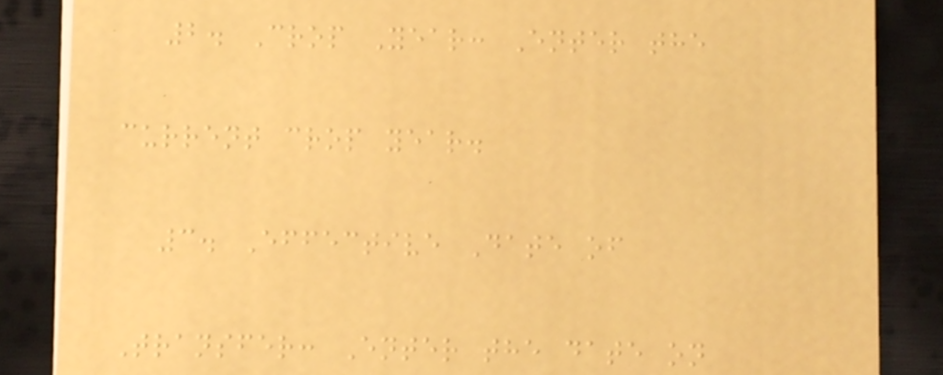2. Crop Year: Enter the
current crop year.
3. Effective Date of
Transfer: Enter the date on
